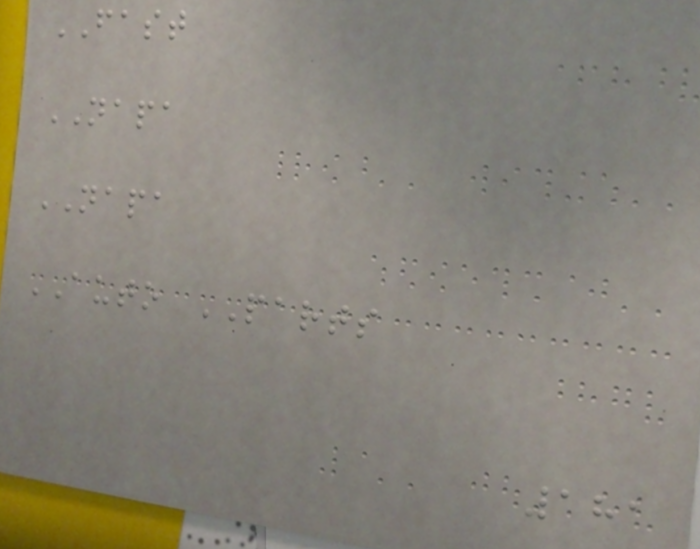FAST
NAPA
NAPA
AUTO PARTS
181
